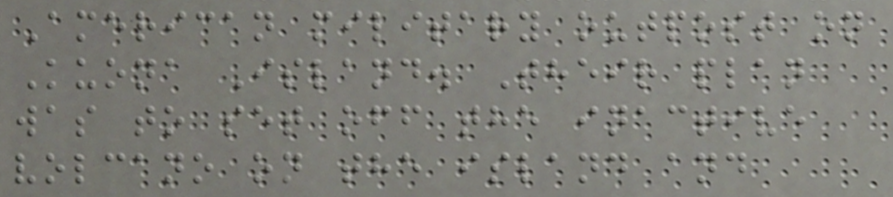American military outpost on
Kuona Island. Their plan
was to set off the inactive
volcano on the island and
